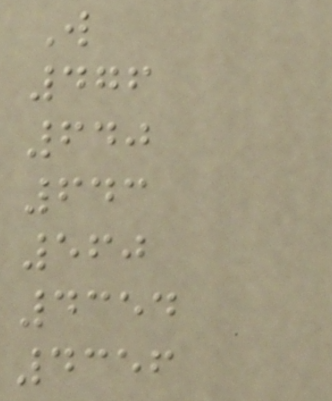W
476
640
643
560
4354
4356
